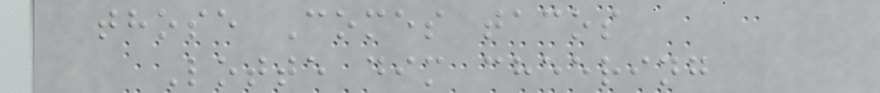those Comes tacos
Lotte dim cheering
